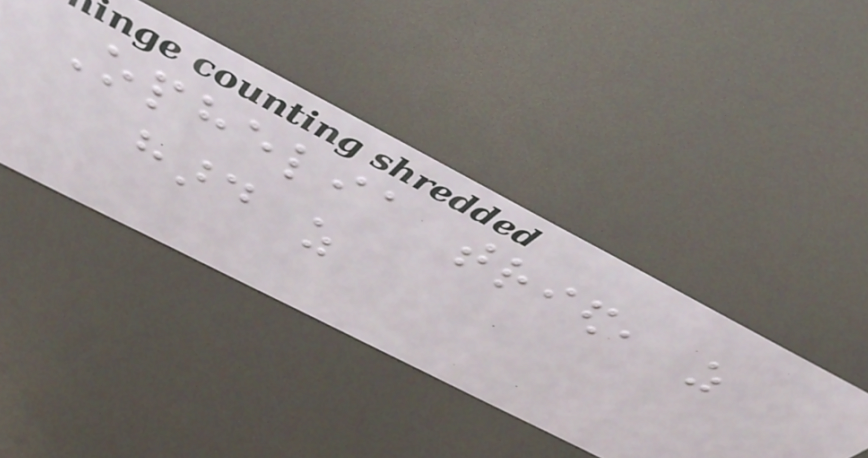Ophelia tried, as
hard as
